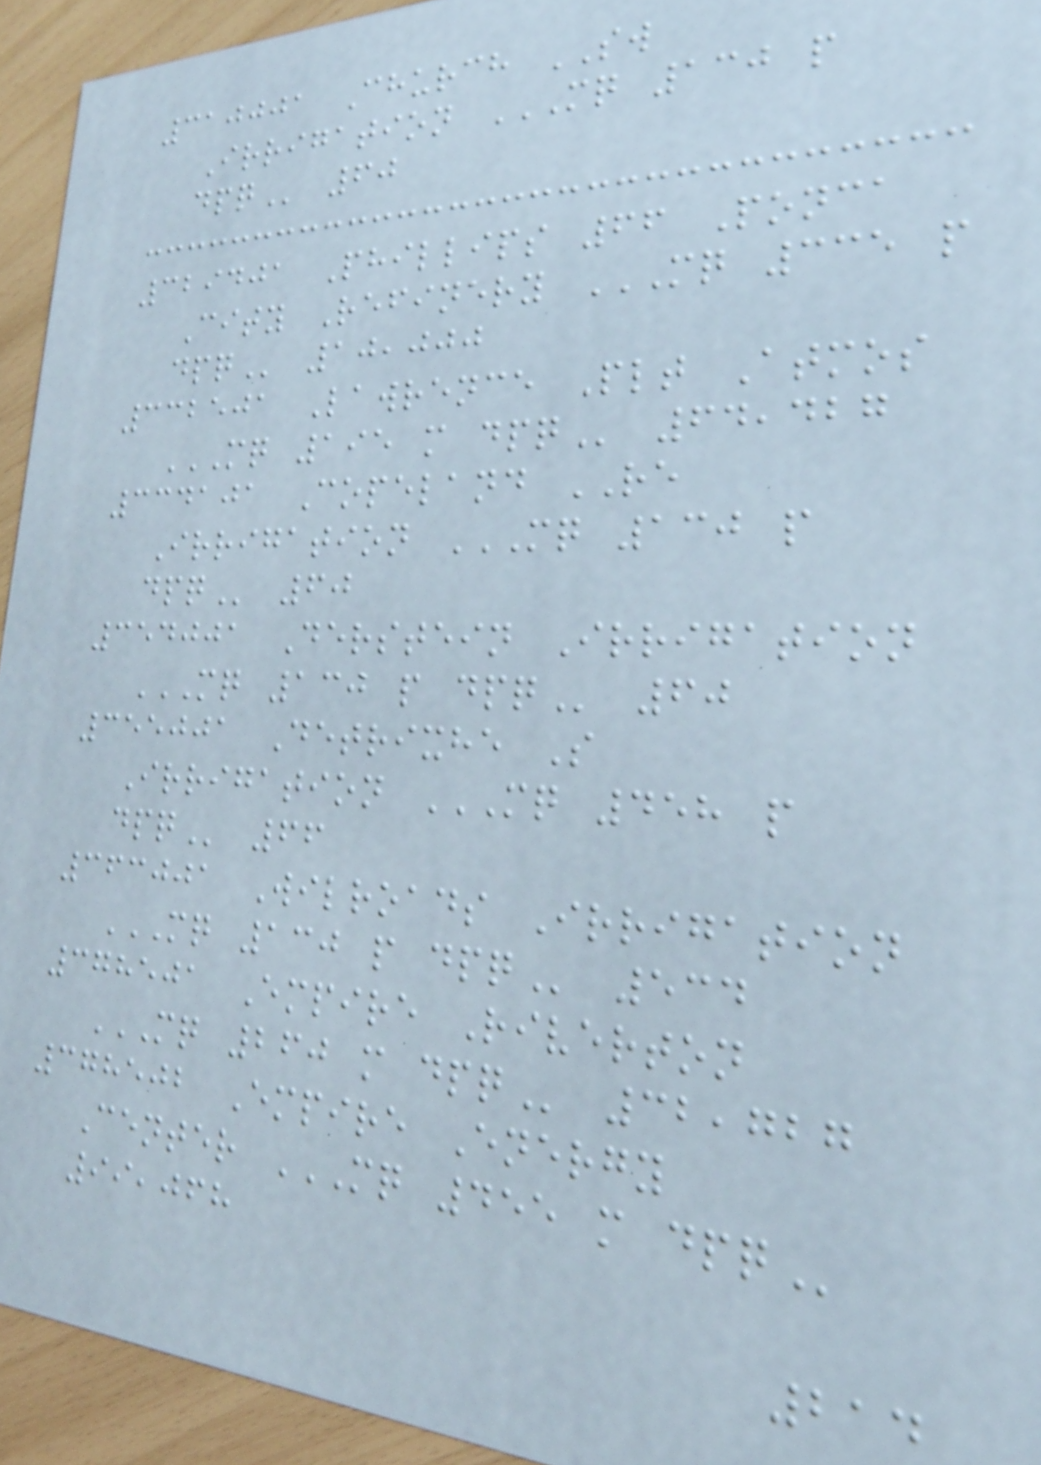310001 Church SW
Irrigation MQ 130 P
DPQ 60
329401 Phillips 66 Ponca
City Refinery MQ 335 P
DPQ 10,000
332501 Lawrence Plt Atmos
MQ 195 M DPQ 64,427
334101 Copeland RE
Irrigation MQ 130 P
DPQ 60
354001 Derstein Irrigation
MQ 130 P DPQ 60
355001 Detrixhe S
Irrigation MQ 458 P
DPQ 66
363001 Wilroads Irrigation
MQ 130 P DPQ 534
378501 Empire Riverton
MQ 260 M DPQ 32,727
378502 Empire Energy
Center MQ 455 M DPQ
99,068
214
